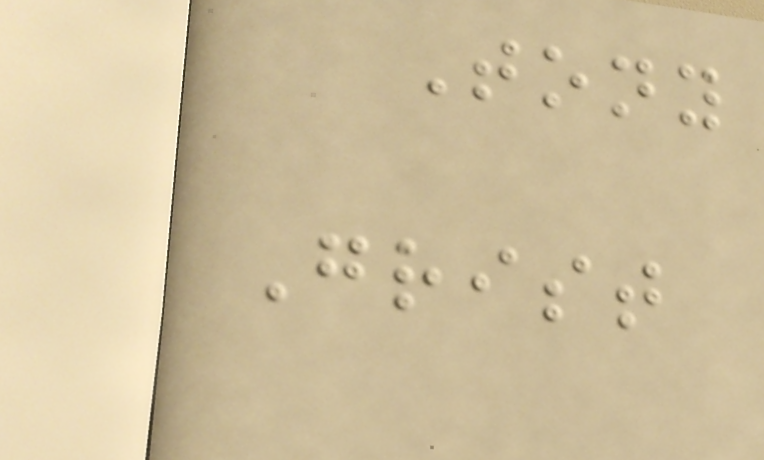Tony
Grist
